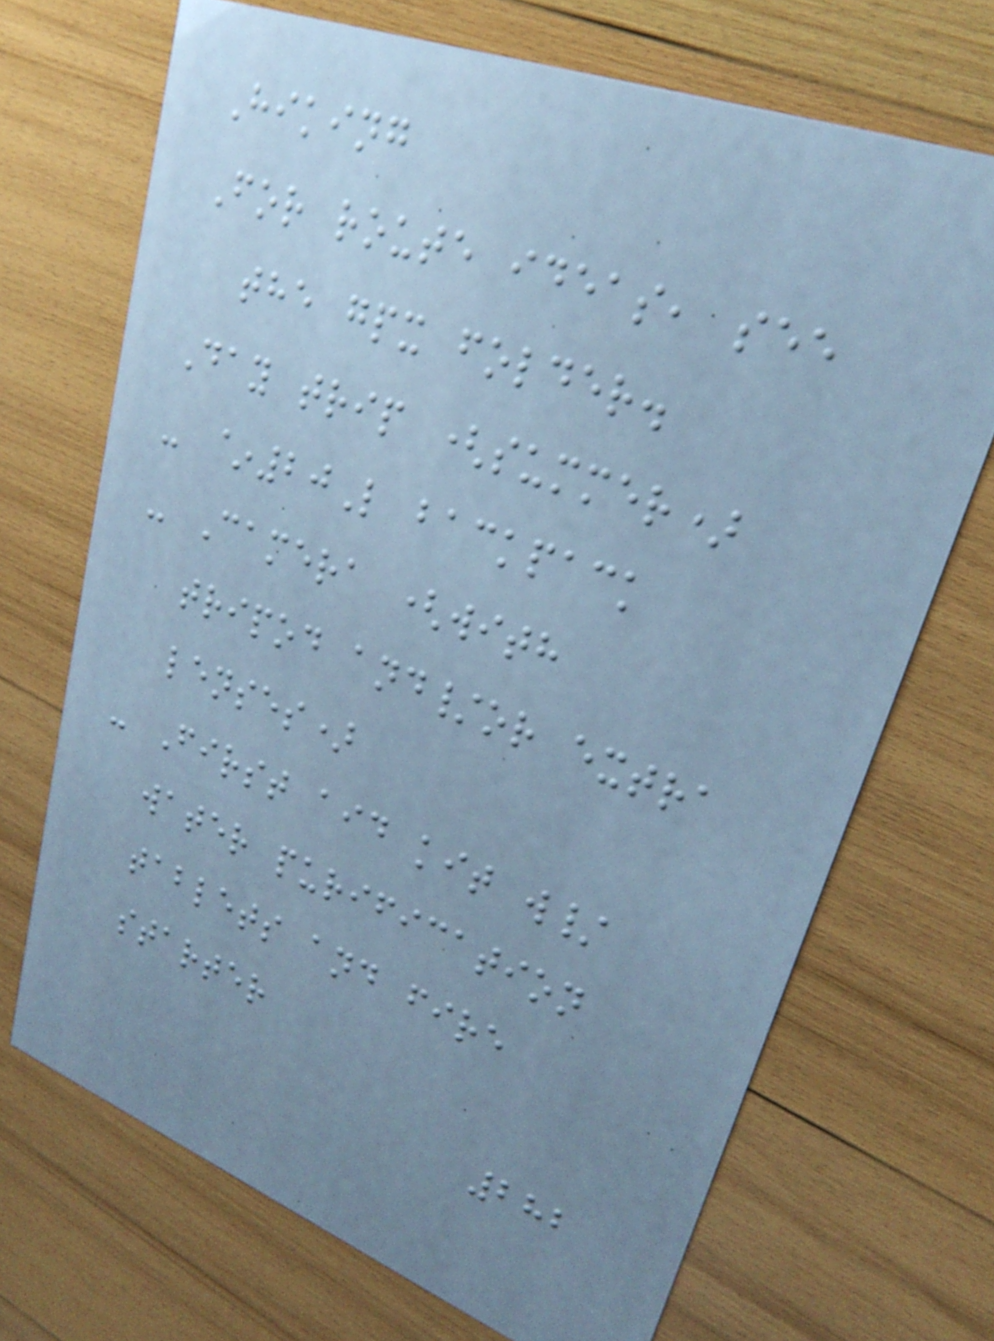Hiking
For route ideas, see
the gpx folder.
Day trip (summer)
- ~20L backpack
- Camera (with
tripod and/or extra
lenses)
- First aid kit w/
water purification
tablets and fire
starter
282
